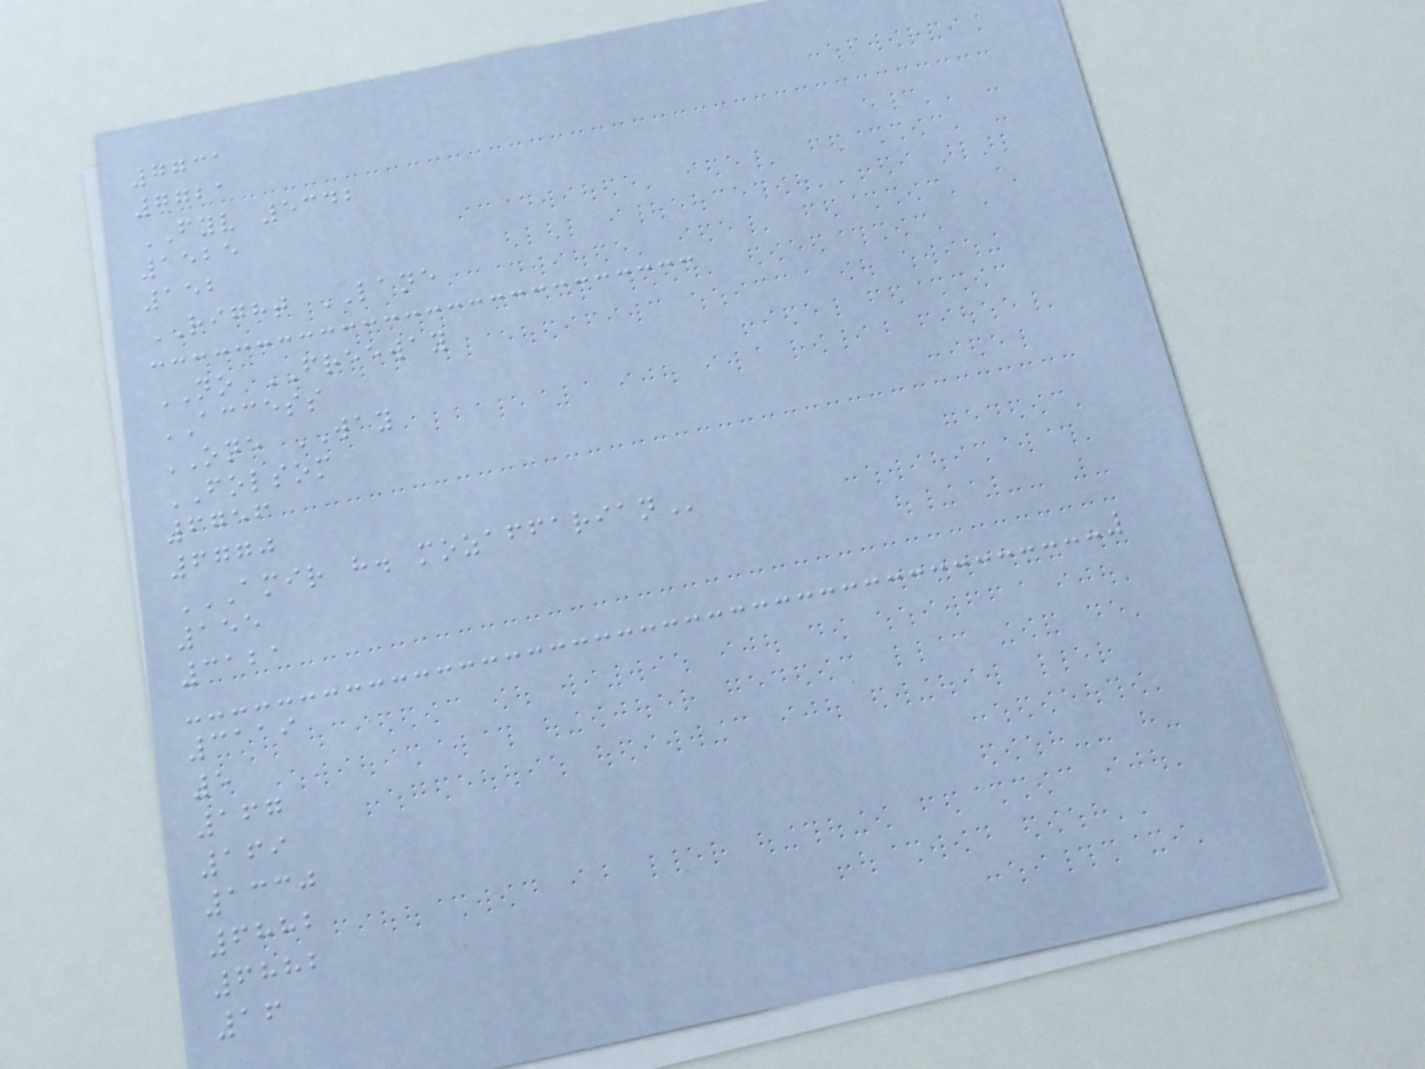7731
7721
FYV 5342
1525
152
RIGHT LANE
NO FREEWAY
ACCESS
ONE WAY
FOLSOM
6756
6770
AMIR H. MOZAFFARIAN
155
3121
3119
5
167
169
1330
6882
6882
16
